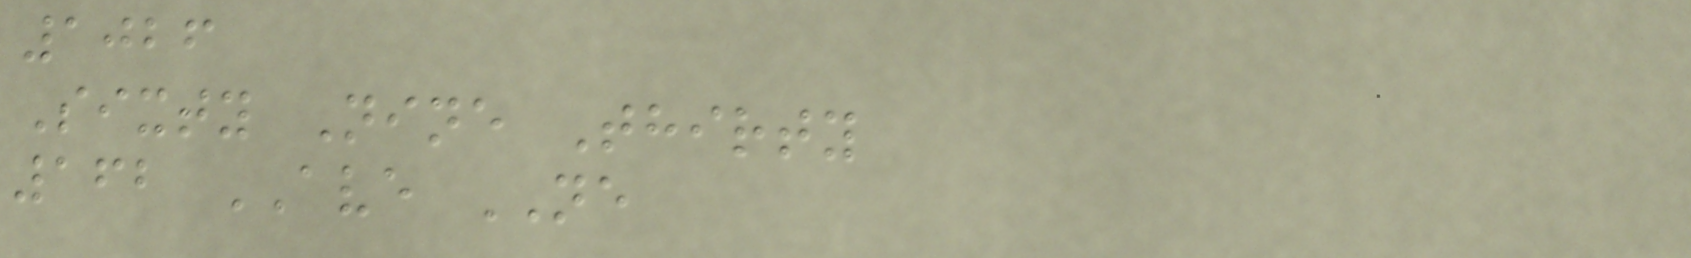1026
Sixty Nine Thirty
162 AVE NE
